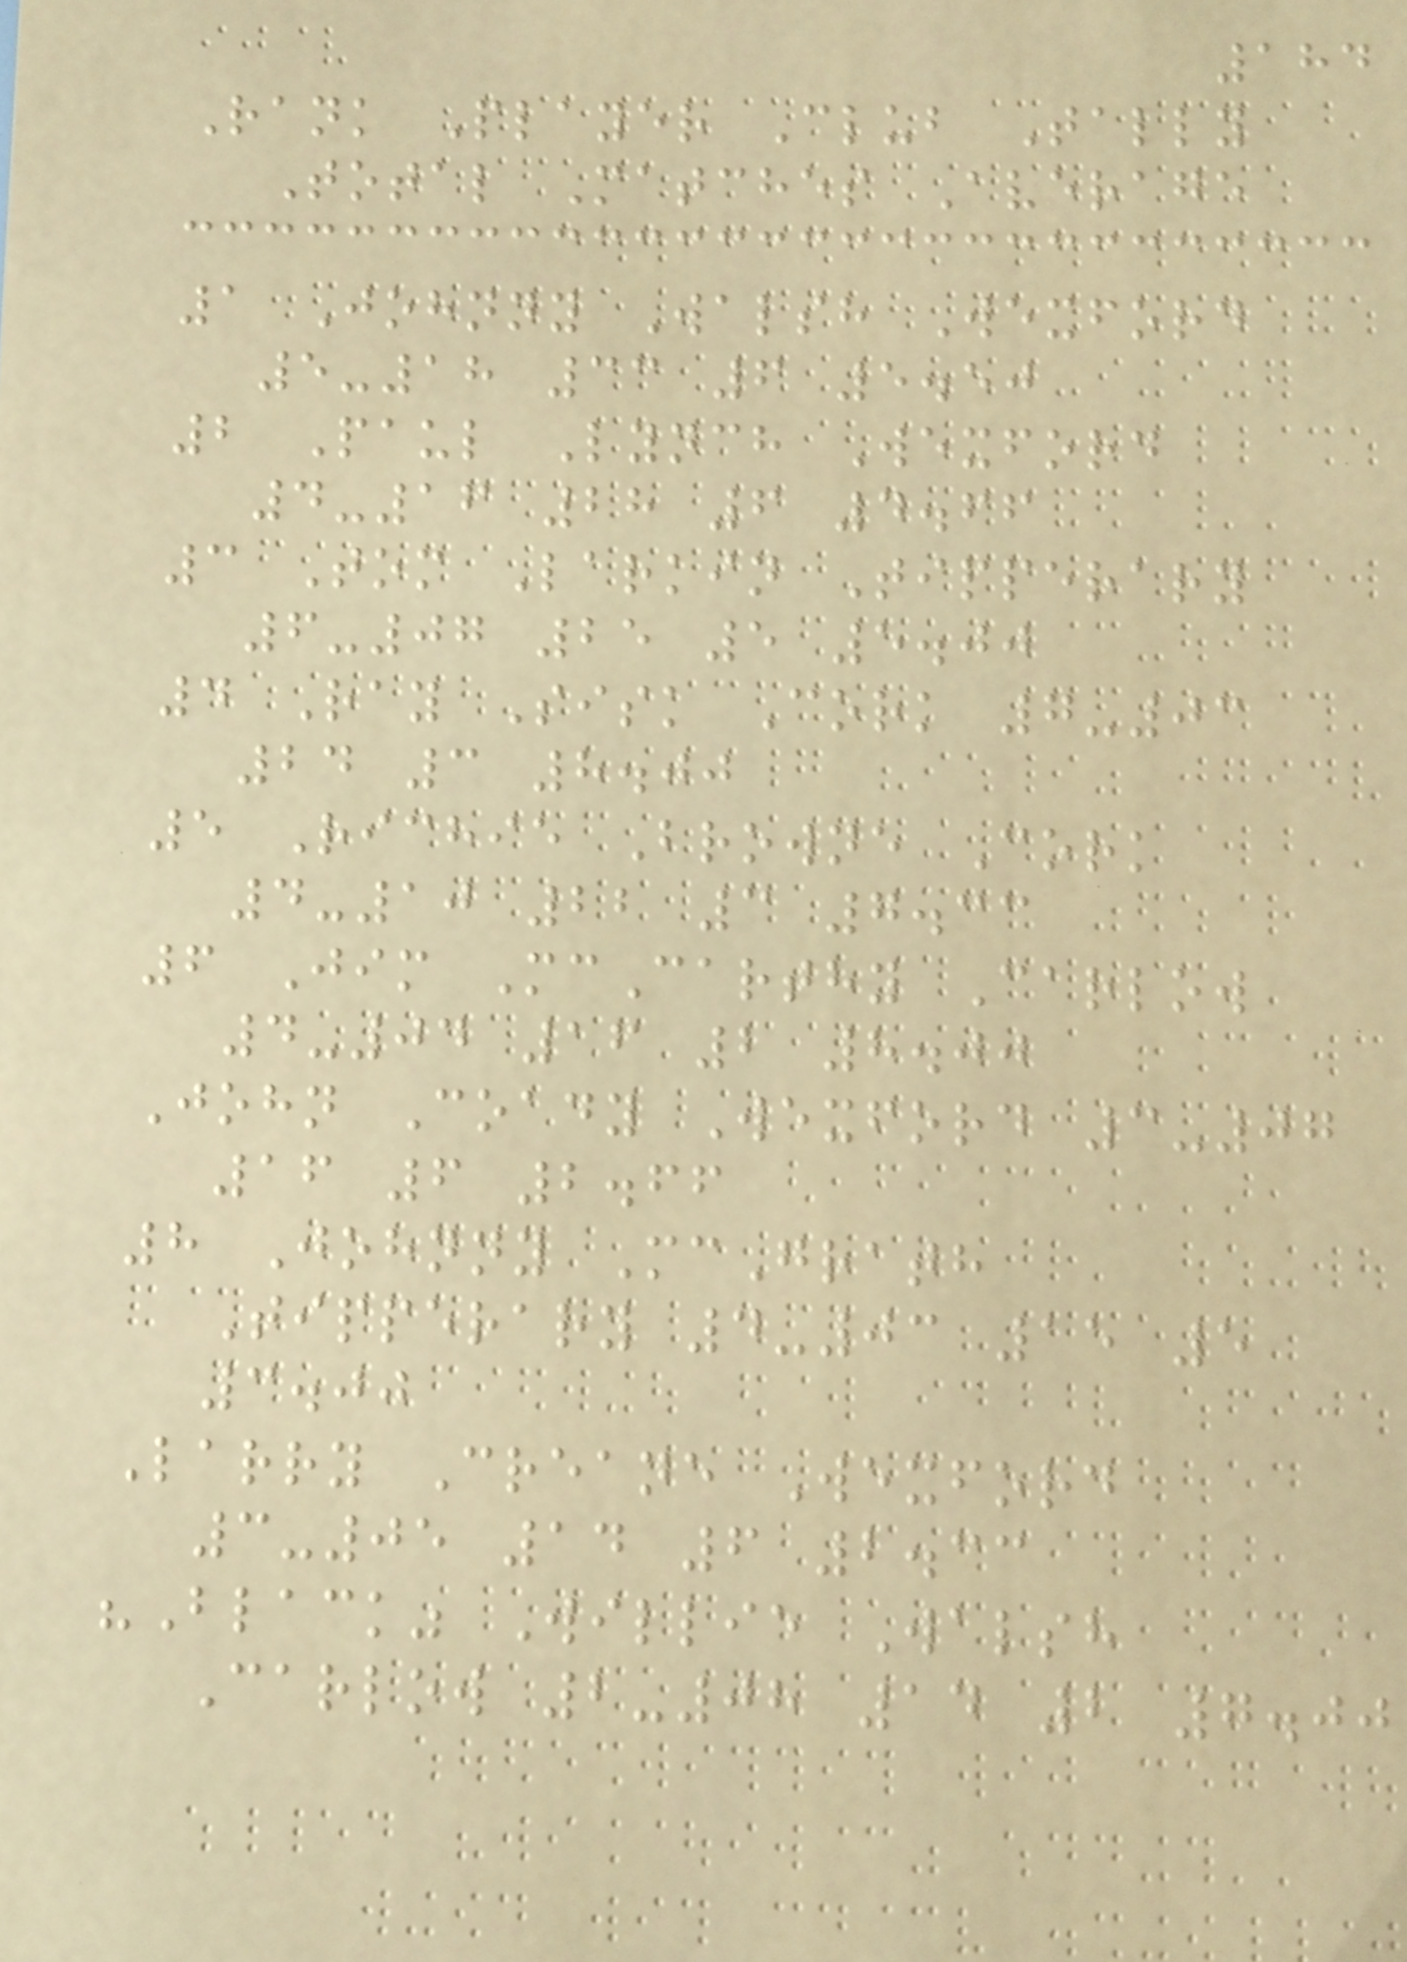184
Rank Player Club Tally
Total Matches Average
1 Johnny Walsh Wexford
5-18 33 6 5.50
2 Paul Lynch Wexford
4-16 28 6 4.66
3 Tom Larkin Tipperary
6-07 25 5 5.00
4 Ray Sisk Cork 7-03
24 3 8.00
5 Richie Browne Cork
4-10 22 3 7.33
6 Jim McCarthy Carlow
4-04 16 2 8.00
John Coady Wexford 3-07
16 6 2.66
8 Johnny McGrath
Tipperary 4-03 15 5
3.00
Larry Creane Wexford
3-05 14 6 2.33
"Black" Willie Walsh
Carlow 2-08 14 2 7.00
